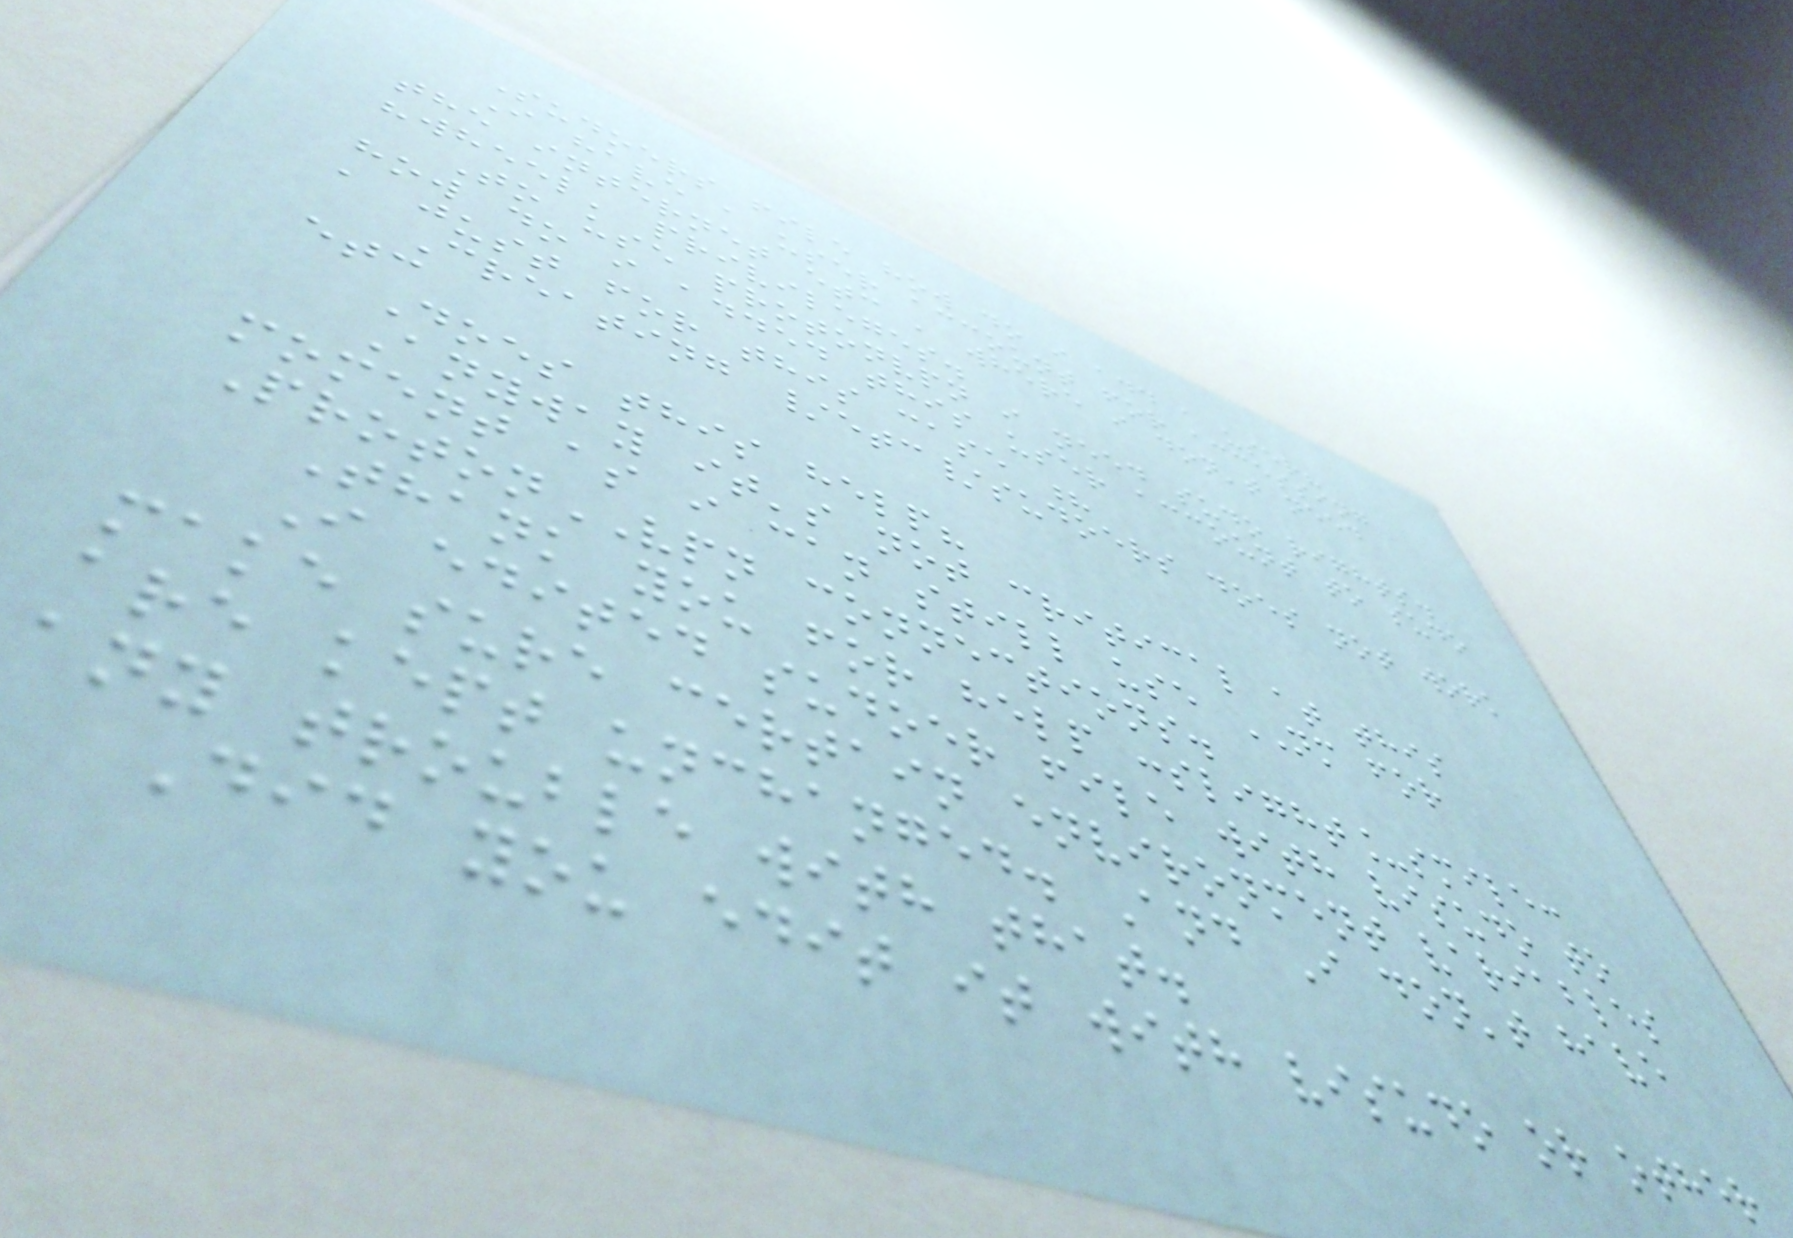Sudoers file how do i add a user?
I have a user account for accessing
the internet etc , where i don't need
"wheel' privileges.
To use protonvpn i need sudo rights.
how do i added this user account to sudo
, just for this case ?
Creating /etc/sudoers does not work
etc
Does this help?
Anyway it's not critical at this
moment as i can still use NM for
ProtonVPN connections.
Thank you for help :slight_smile:
I edited sudoer file with visudo to
make sure certain environment variables
are kept unchanged. And I don't have
any trouble with that.
Did you edit it with visudo or other
